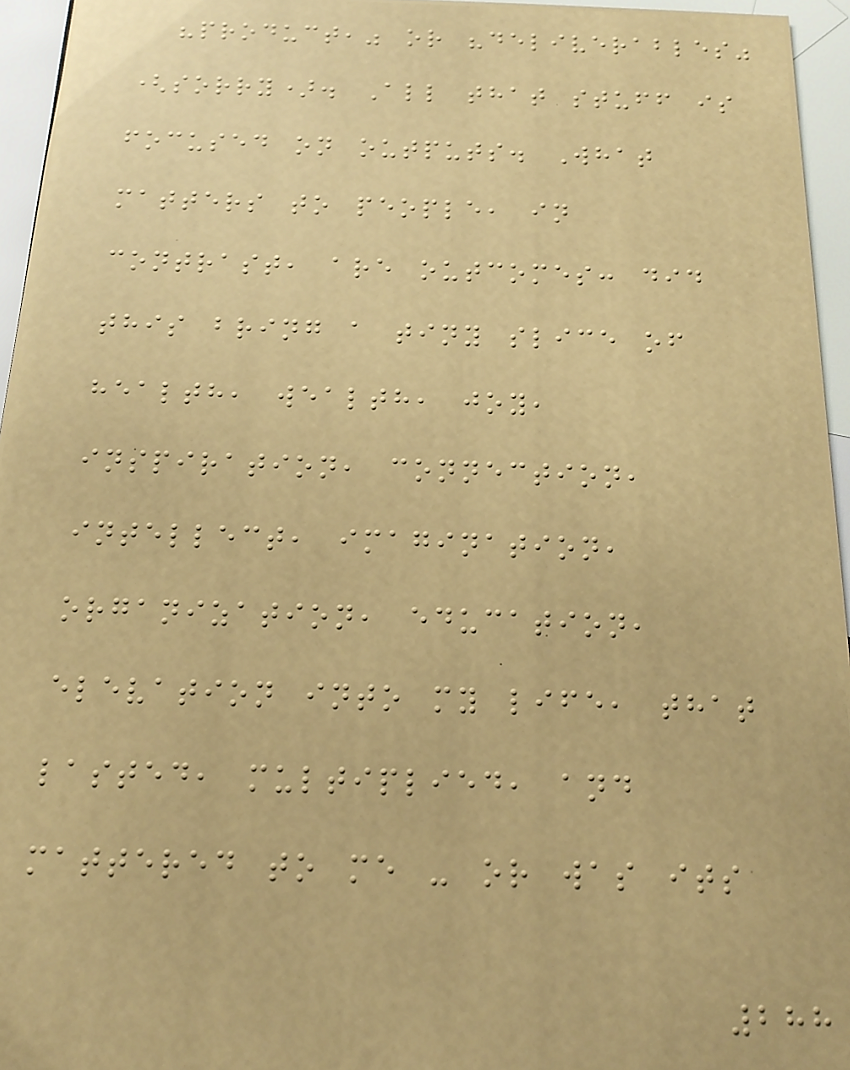"product," or "deliverables"
(sorry). All that stuff is
focused on outputs. What
matters to people, in
contrast, are outcomes: did
this bring a tiny slice of
health, wealth, joy,
inspiration, connection,
intellect, imagination,
organization, education,
elevation into my life, that
lasted, multiplied, and
mattered to me - or was its
288
